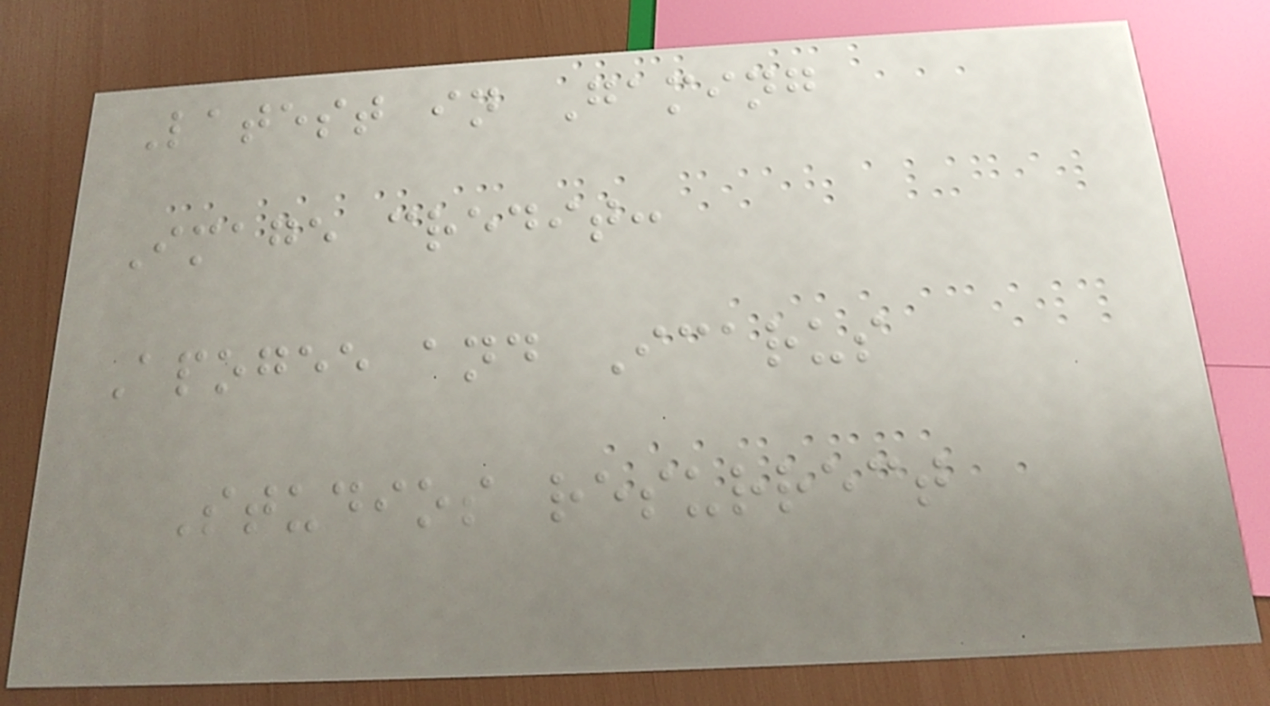Latest in Gaming
Image credit:
Apogee and Icarus
Studios resurrect
